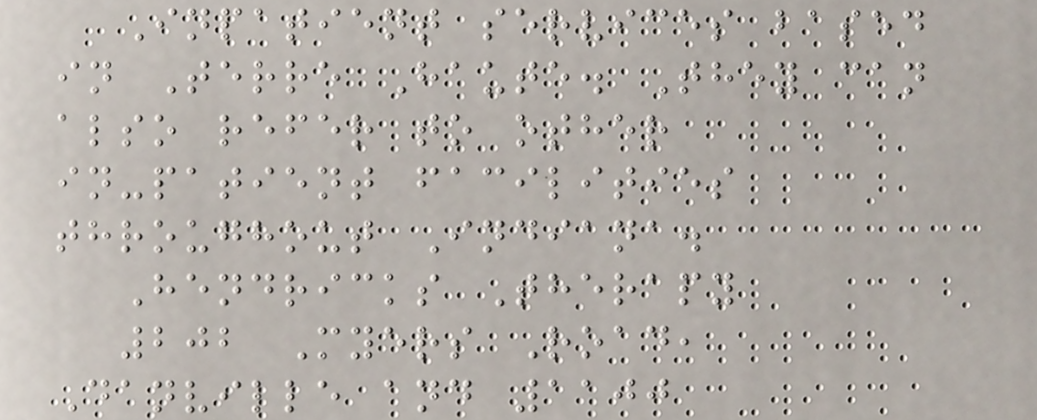Inpatient services based
in Terre Haute. They can
also refer to other
in-patient facilities
throughout Indiana.
Hendricks Therapy
202 Myers Road,
Danville and 1100
